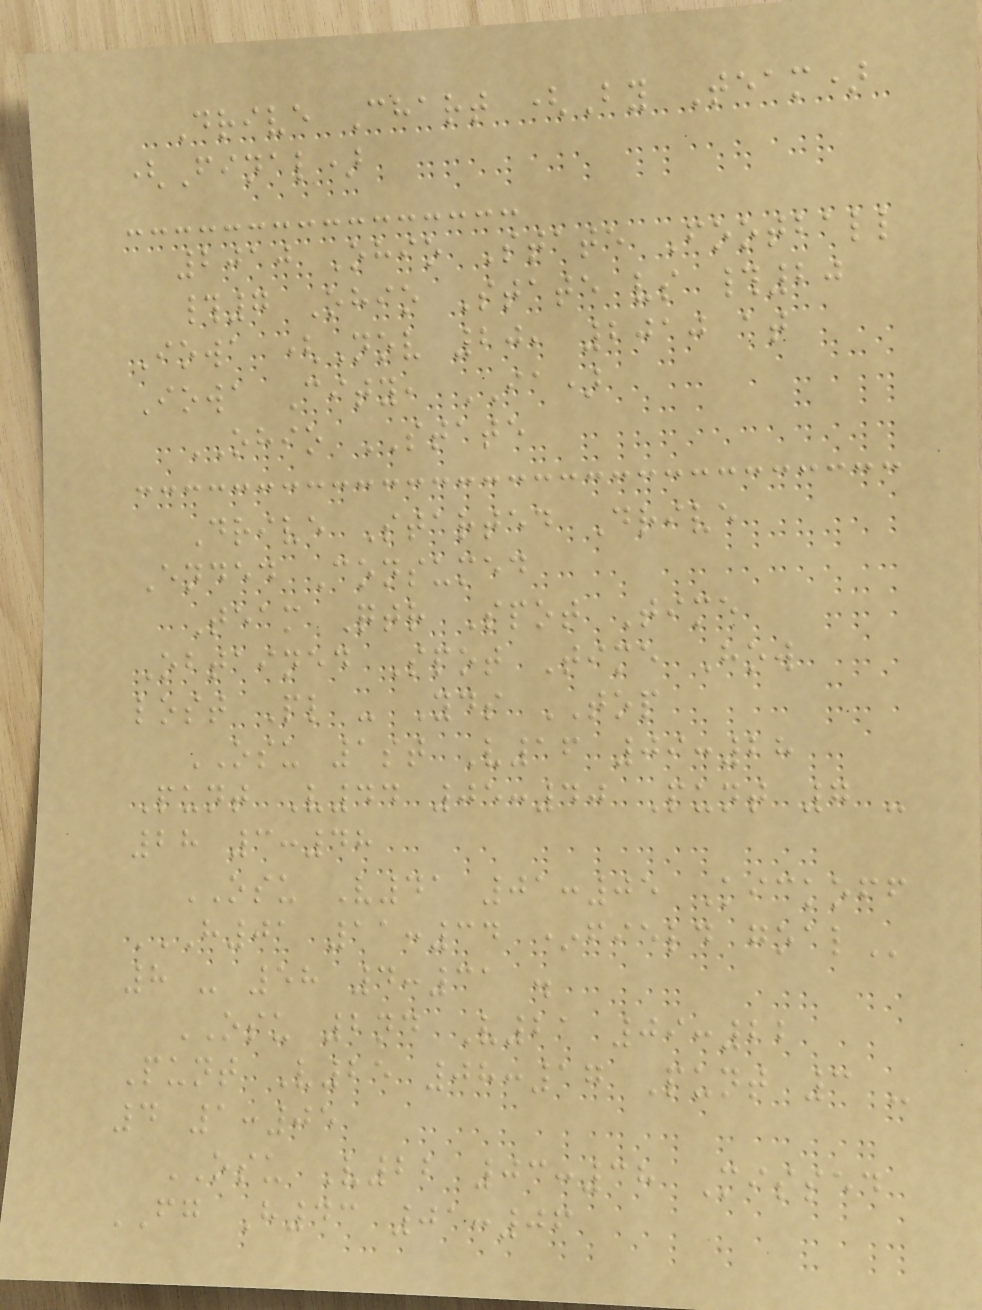Drive Chart (By Team)
(Final)
2010 Ohio State Football
#7 Ohio State vs #20
Iowa (Nov 20, 2010 at
Iowa City, IA)
OHIO STATE
Drive Started Drive
Ended Consumed
Team Qtr Spot Time
Obtained Spot Time How
lost Pl - Yds TOP
OSU 1st V16 09:28
Punt V44 05:40 Punt 7 -
28 3:48
OSU V41 01:05 Kickoff
H01 11:34 *FIELD GOAL
8 - 58 4:31 .
OSU 2nd V21 09:22
Punt V25 08:17 Punt 3 -
4 1:05
OSU V22 03:38 Missed
FG H43 01:06
